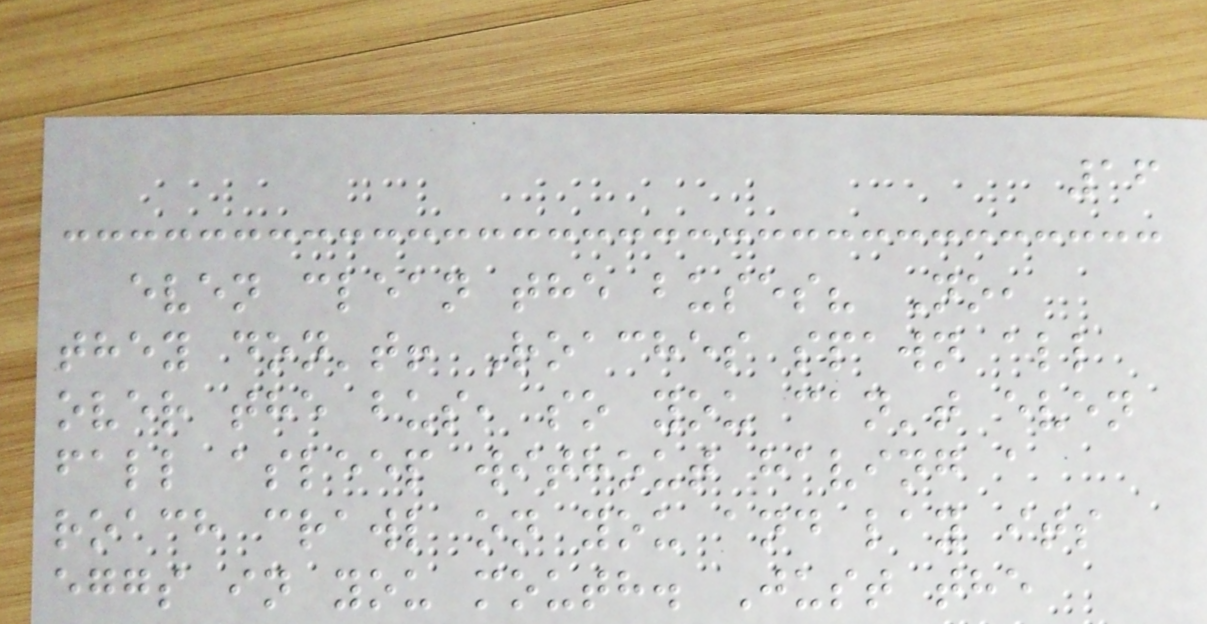16
even clean the buses? No,
they don't! Roaches spawn all
over the bus, so you can't even
fall asleep without having a
roach crawl on you and lay its
eggs in you mouth. Just the
